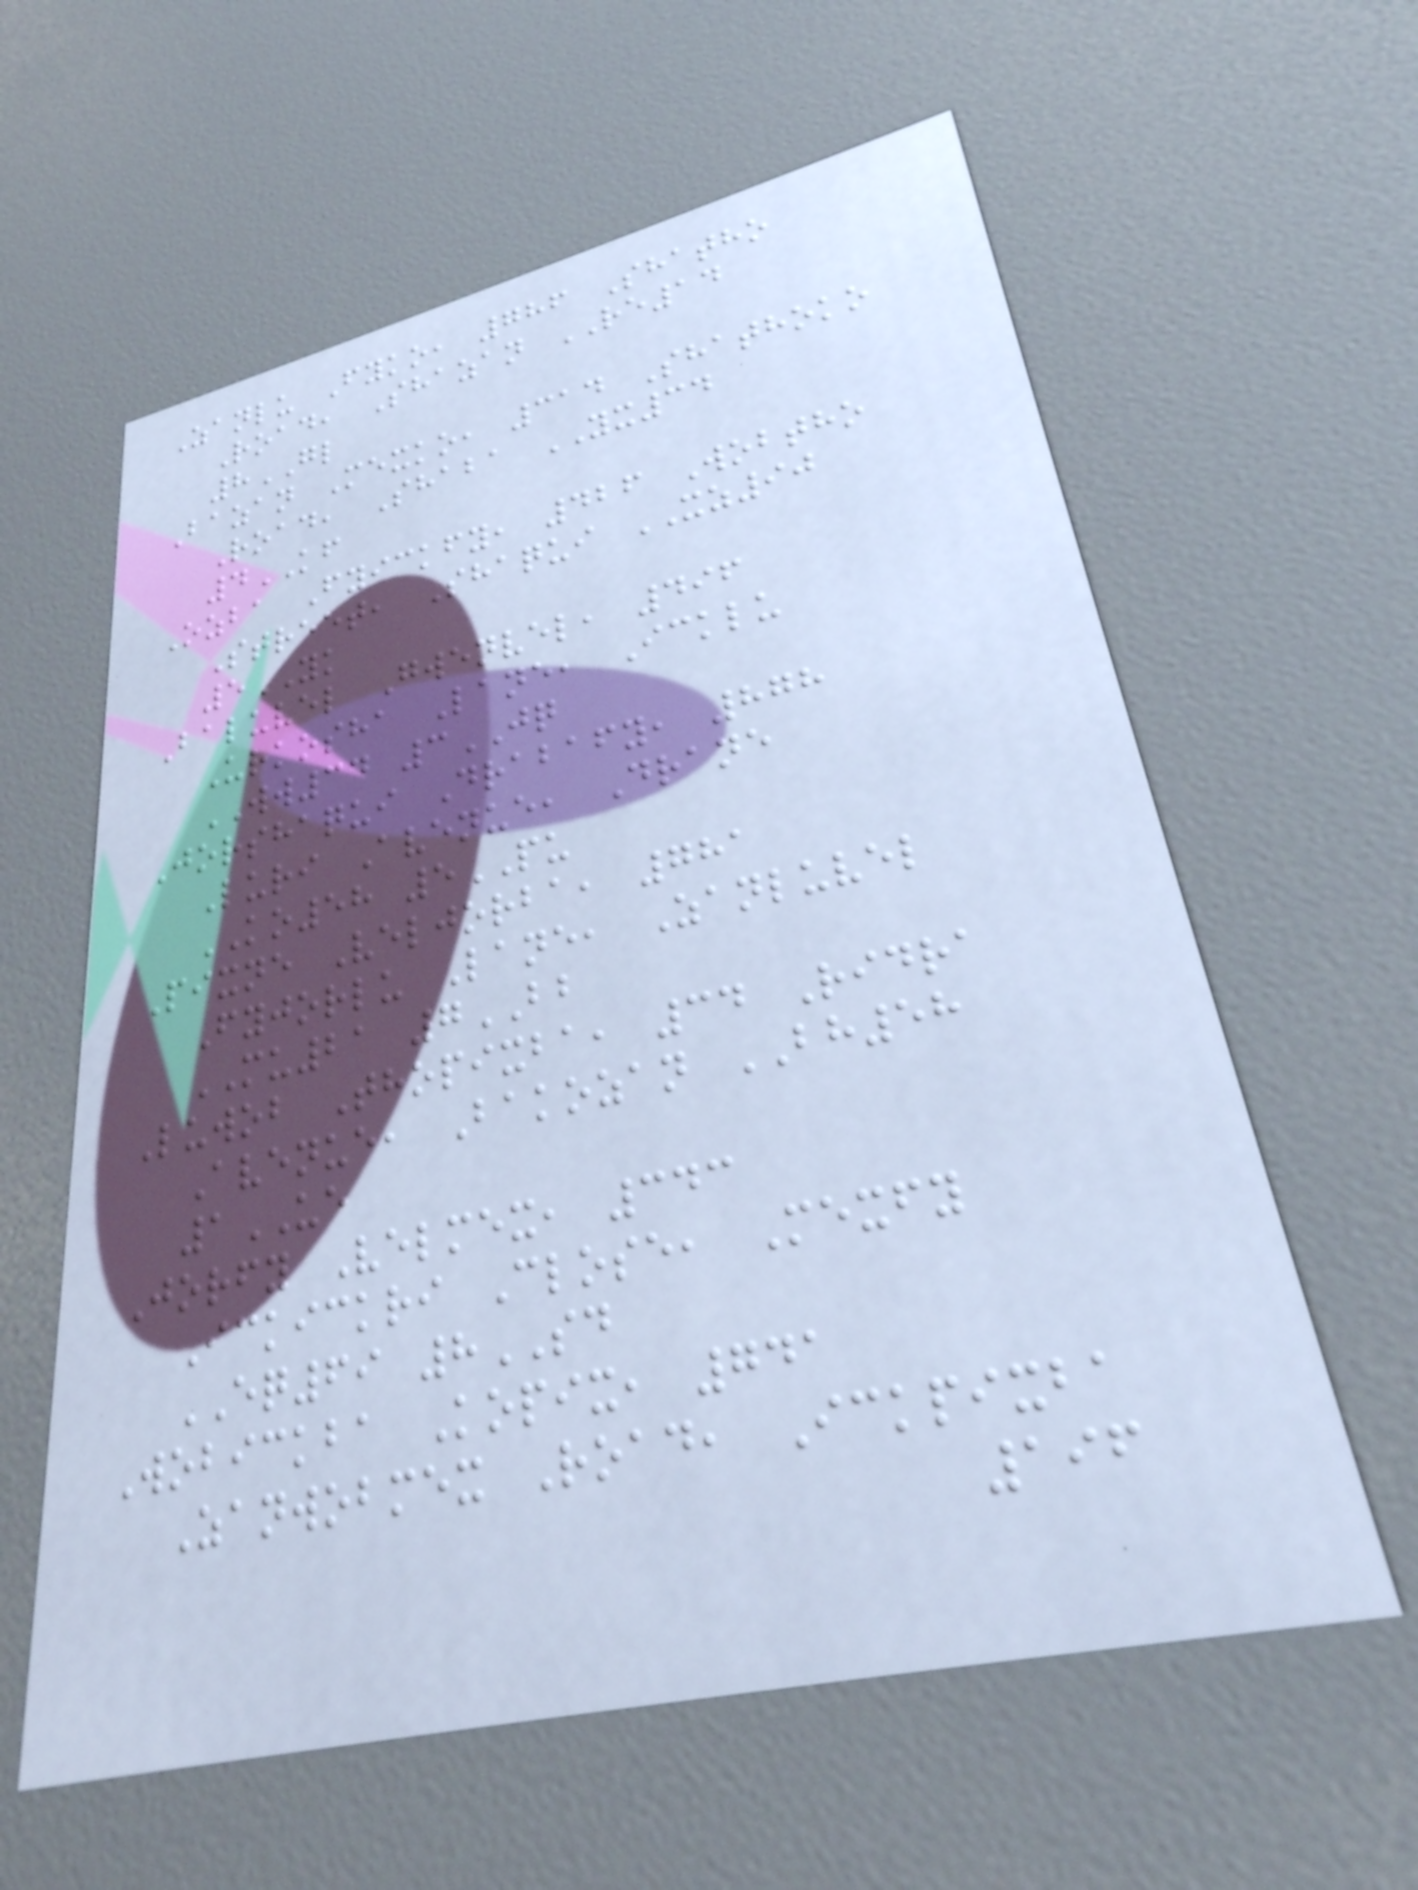Zanlu Fyko, 786 Shatho
Road, Shazan RE14
8GL
Bazan Mexko, 314 Shathoko
Road, Shaba YX34
4KF
Ozba Fyickfy, 426 Wobtho
Street, Shaqui XZ90
5YK
Baluvel Gwenvel, 496
Urkosha Lane, Icklu
WW34 3JQ
Jorshaqui Drabafy, 878
Luri Avenue, Drane
KO58 5PU
Pixne Veljorba, 781
Fyjorlu Lane, Zanluvel
MU21 7BB
Luwob Thopixba, 34 Ridra
Avenue, Bakozan BH58
1UE
Jorfy Velmex, 343
Ickickri Close, Mexfy
EQ69 8SD
Wobickba Kopix, 741
Zanwobmex Road, Ickpixba
196
